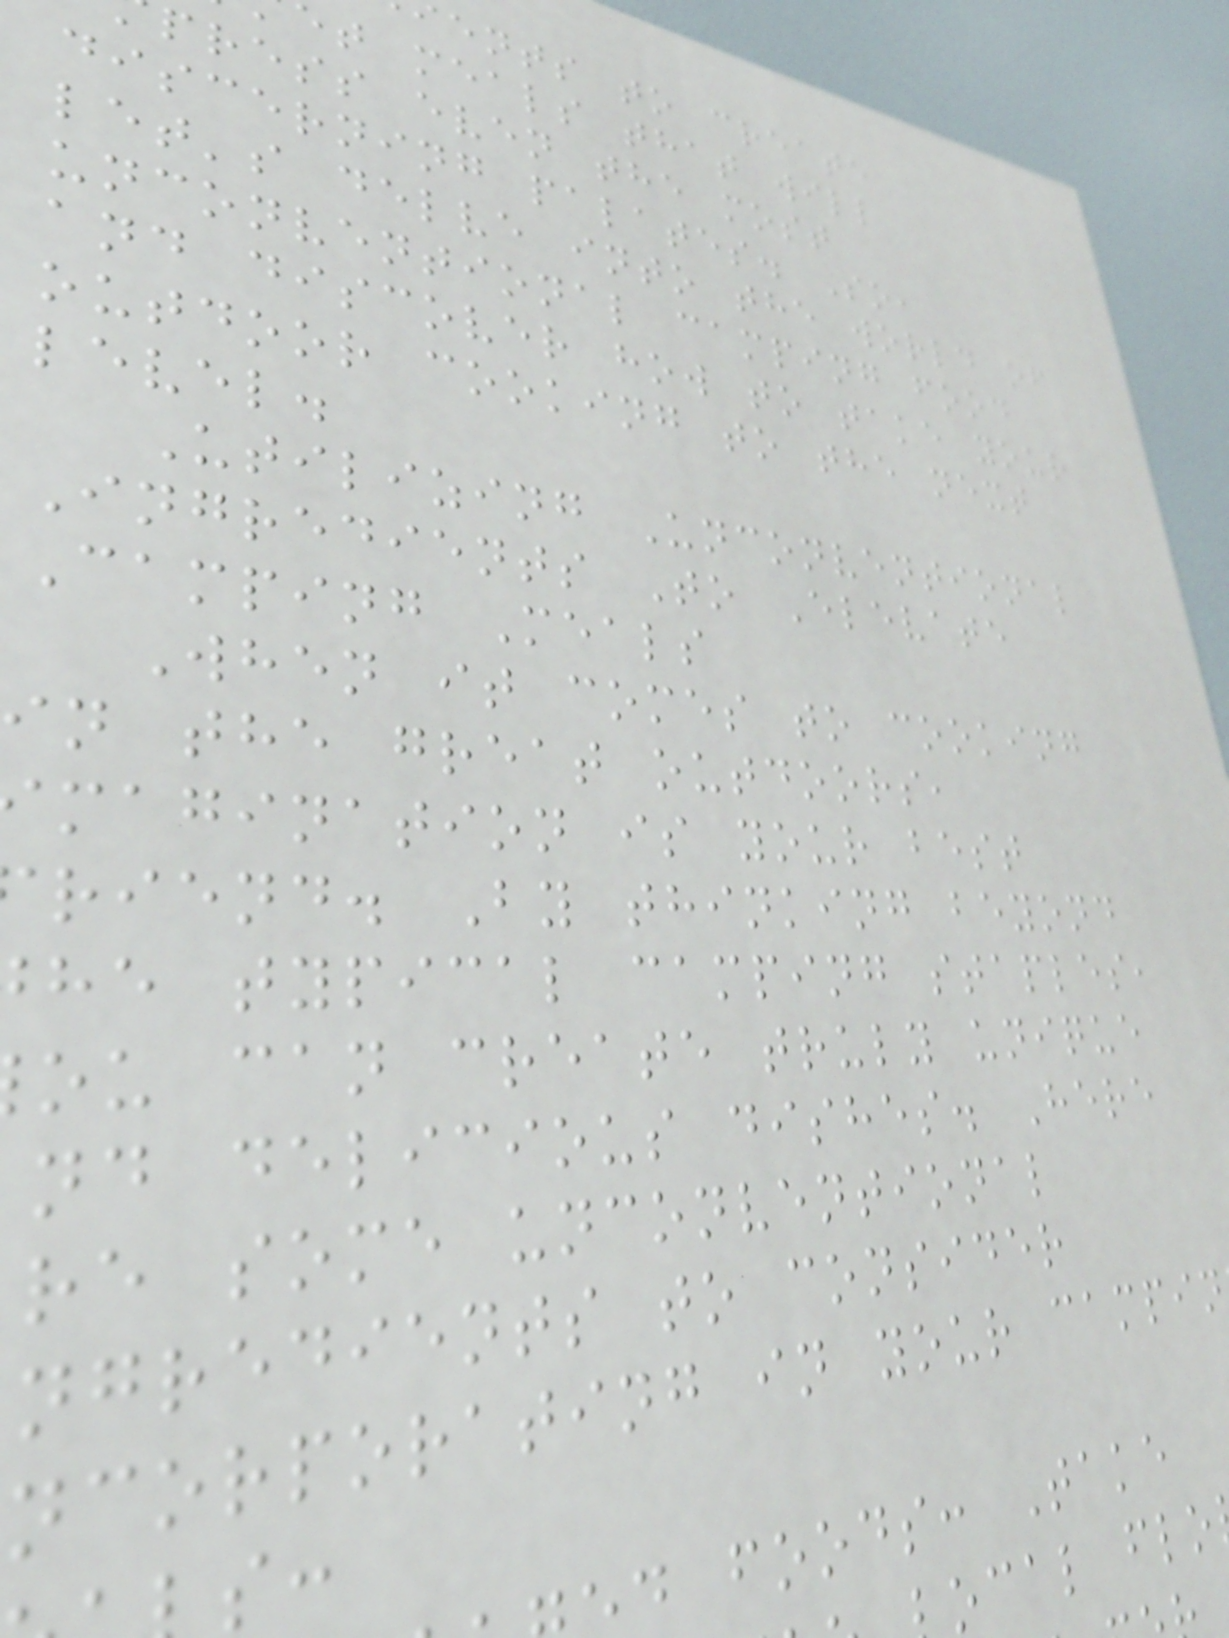ents to create
t meals that will
press even the most
discerning palates. So,
let's delve into the world of
unconventional camping food
and discover how to take your
outdoor cooking to the next
level.
Utilizing Unconventional
Ingredients To Elevate
Camping Meals
When it comes to cooking
in the great outdoors,
magination is your best
riend. By thinking beyond
he typical camping staples,
ou can create truly unique
nd delicious dishes. Here
re some unconventional
ngredients to consider
ncorporating in your campin
d foods: Take
ocal flo
